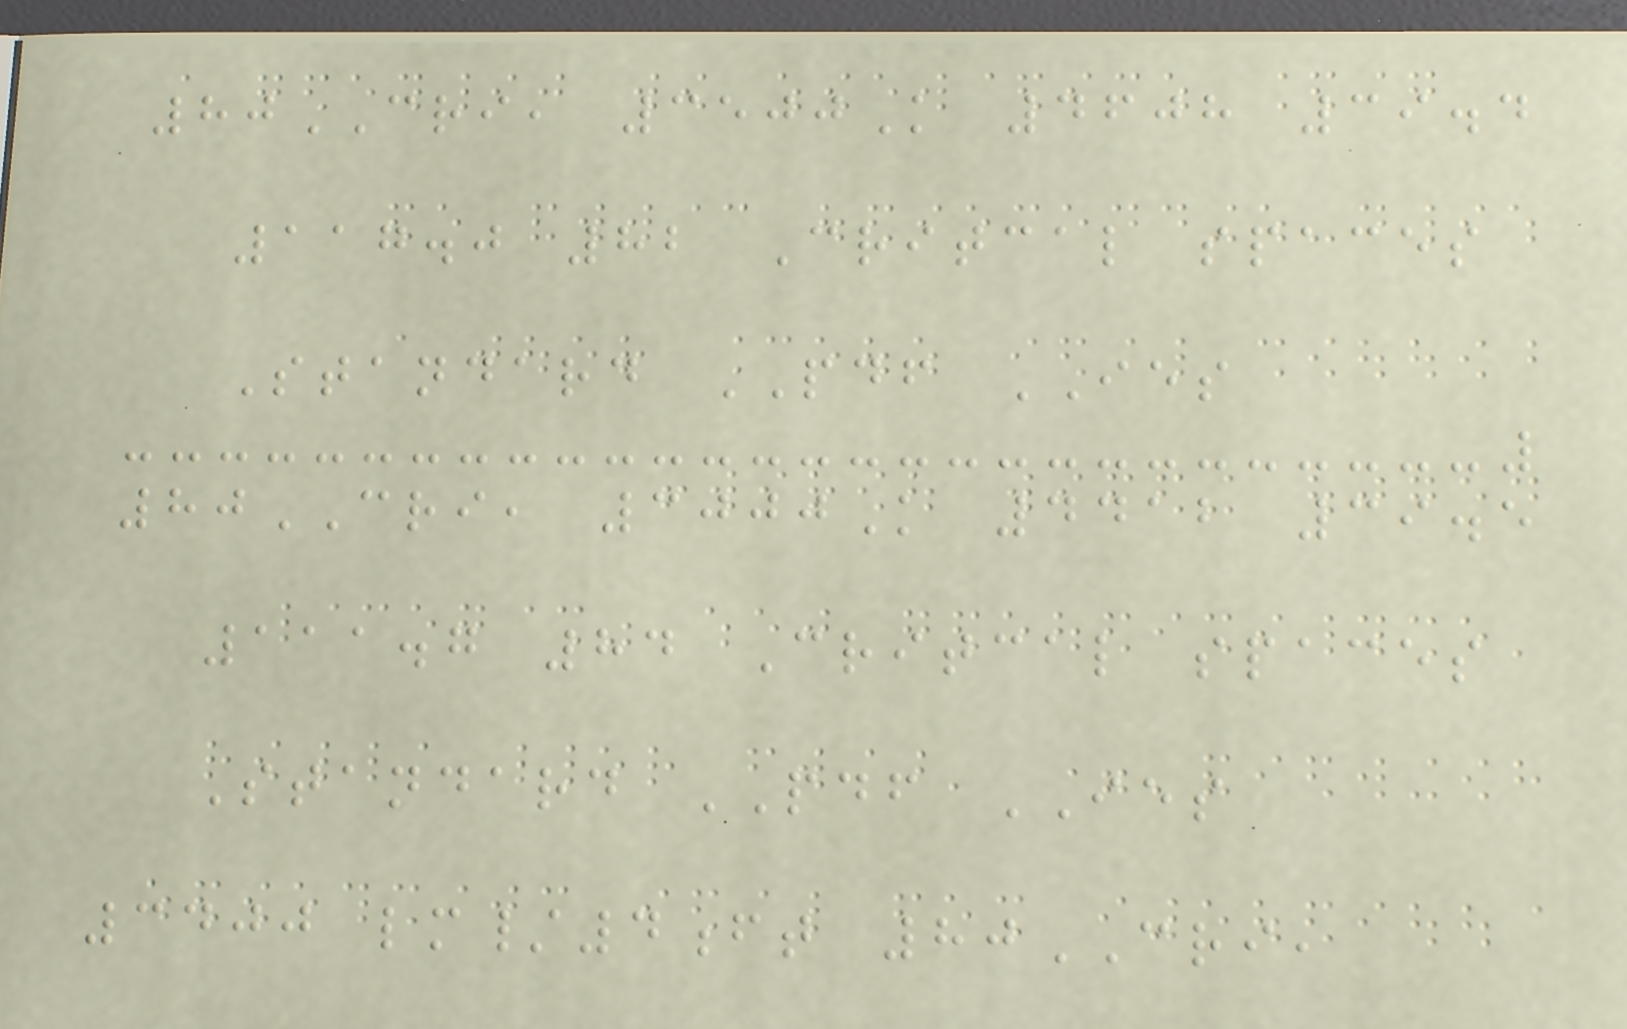80CRI, 3500K 4608 39.4
117.0 82 Critcal spaces
Standard PDF IES
80CRI, 3000K 4412 39.5
111.7 84 Critcal spaces
Standard PDF IES
3400 lm/4ft 80CRI,
